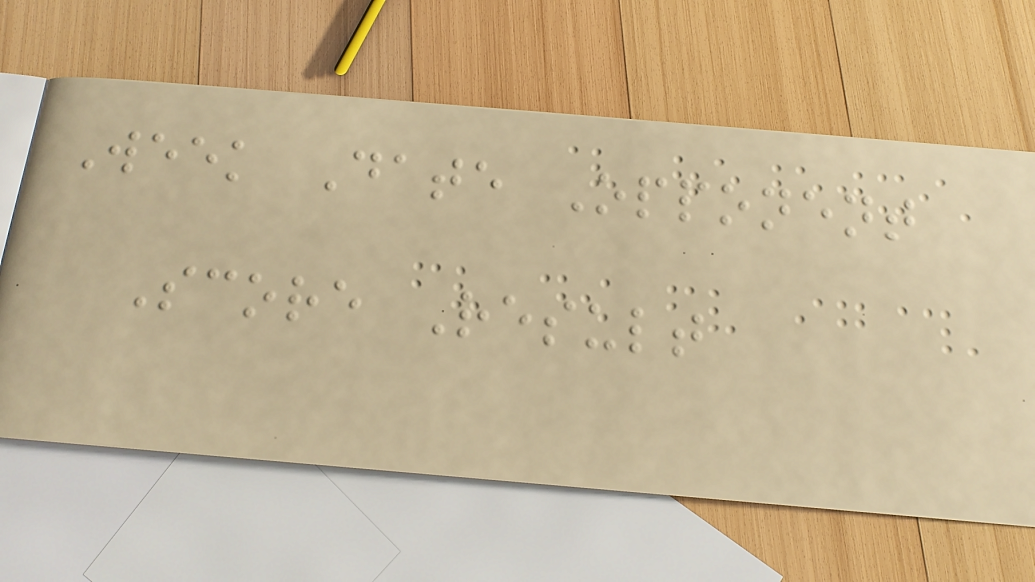Week Date Opponent
Score Result
